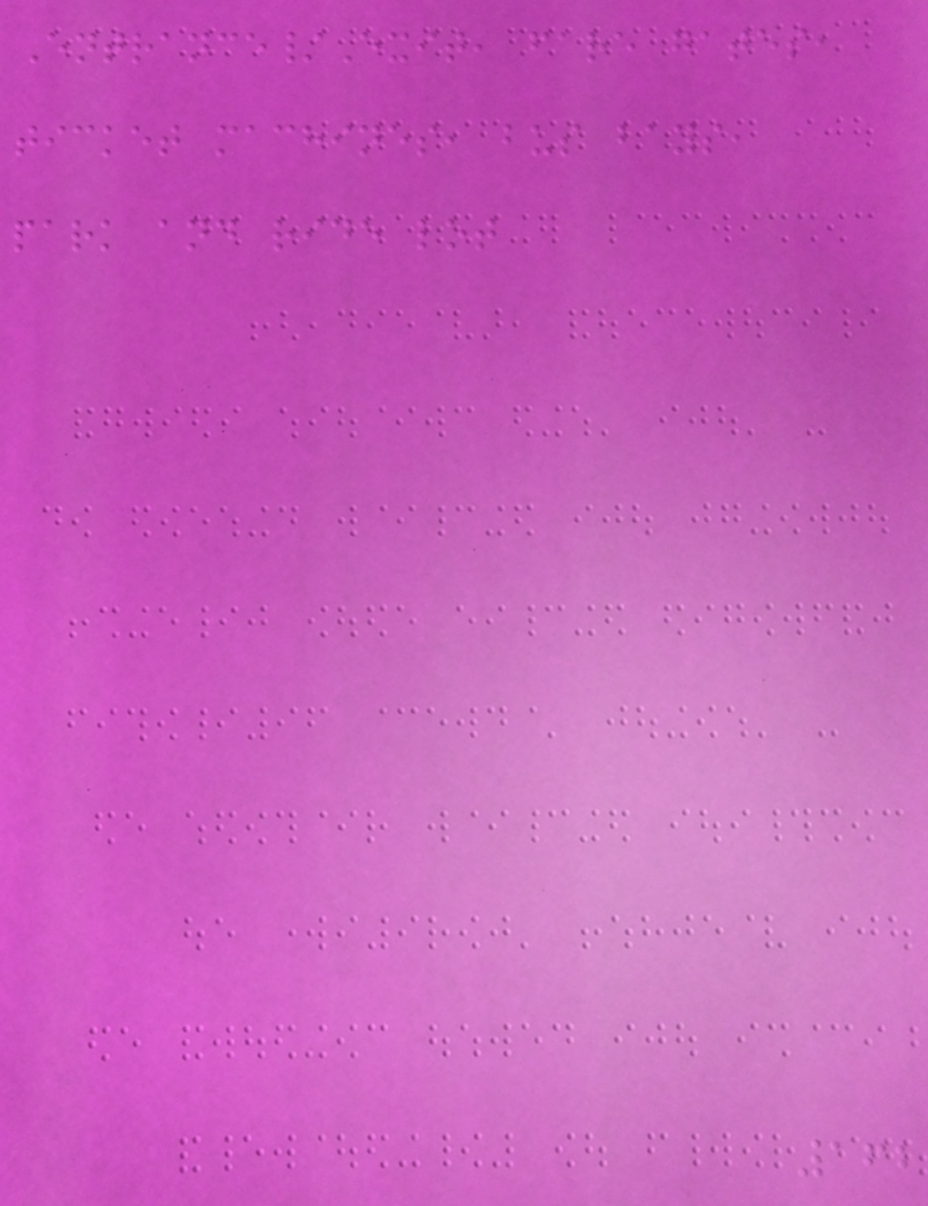Entrance/Exit, fare gates,
ticket machines, bus bays,
park and ride lot
162
